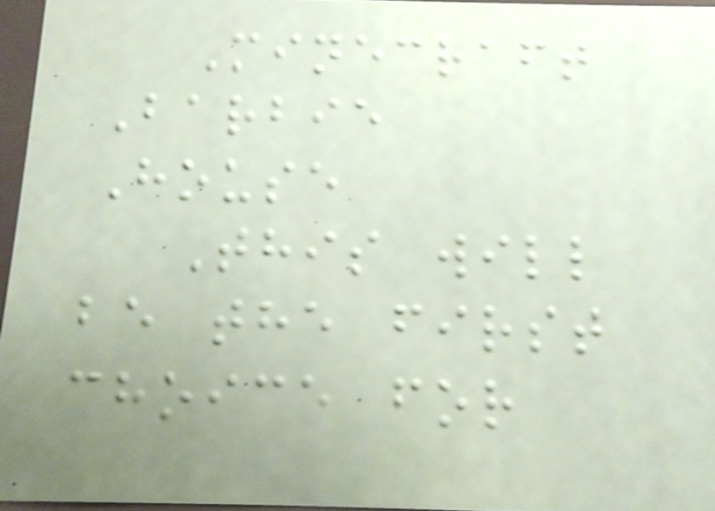Minecraft
Barbie
House
This will
be the first
choice for
